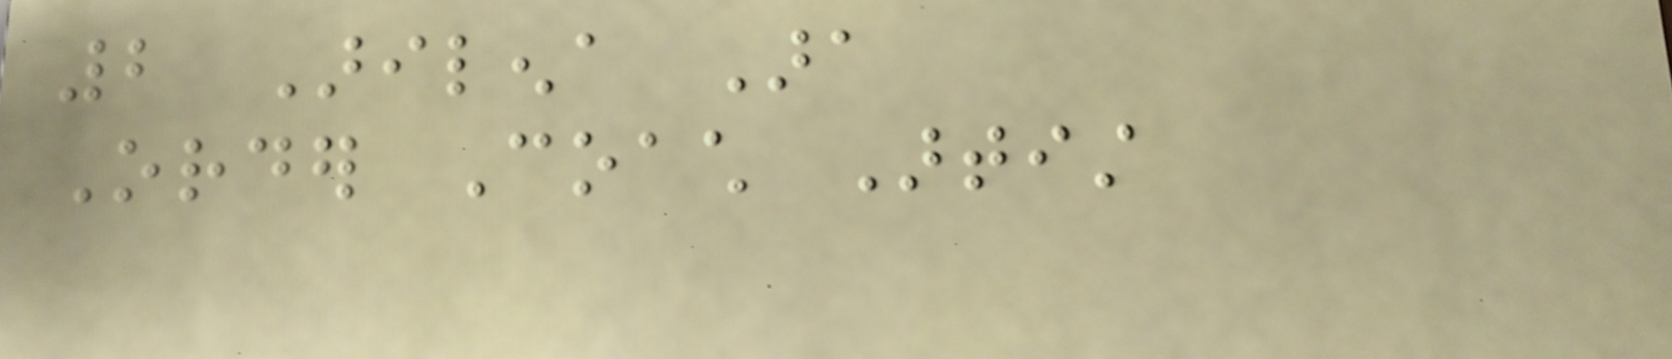2 Arilena Ara
Order Coach Artist
